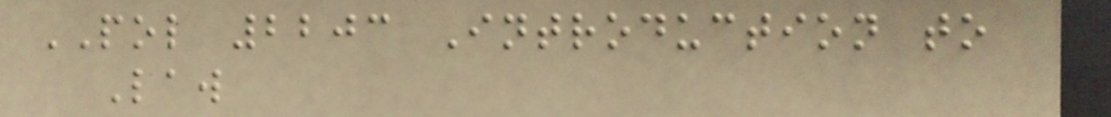POL 2203 Introduction to
Law
